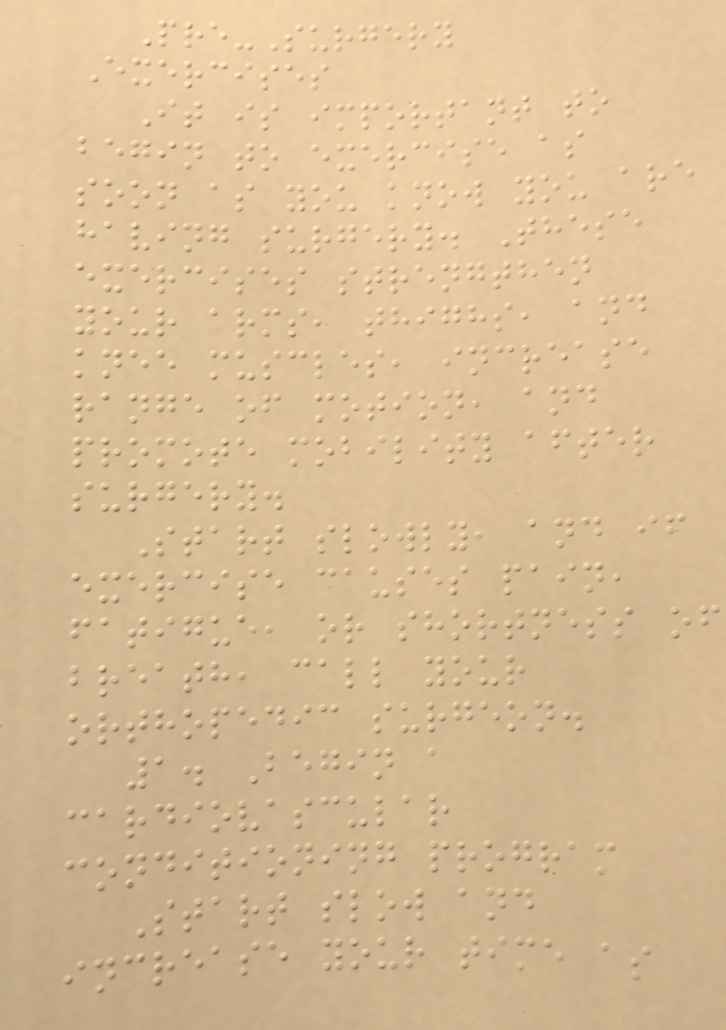Pre-Surgery
Exercises
It is important to
begin to exercise as
soon as you know you are
having surgery. These
exercises strengthen
your arms, thighs, and
knee muscles, increase
range of motion, and
promote mobility after
surgery.
Start slowly, and if
exercise causes pain,
fatigue, or shortness of
breath, call your
orthopedic surgeon.
1. Begin a
cardiovascular
conditioning program
Start slow and
increase your time as
